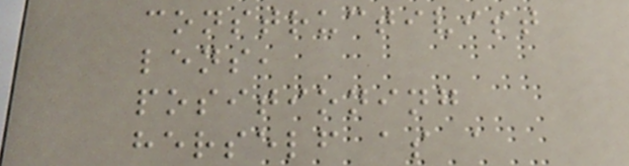constructivist
lens,
positioning
herself as a
